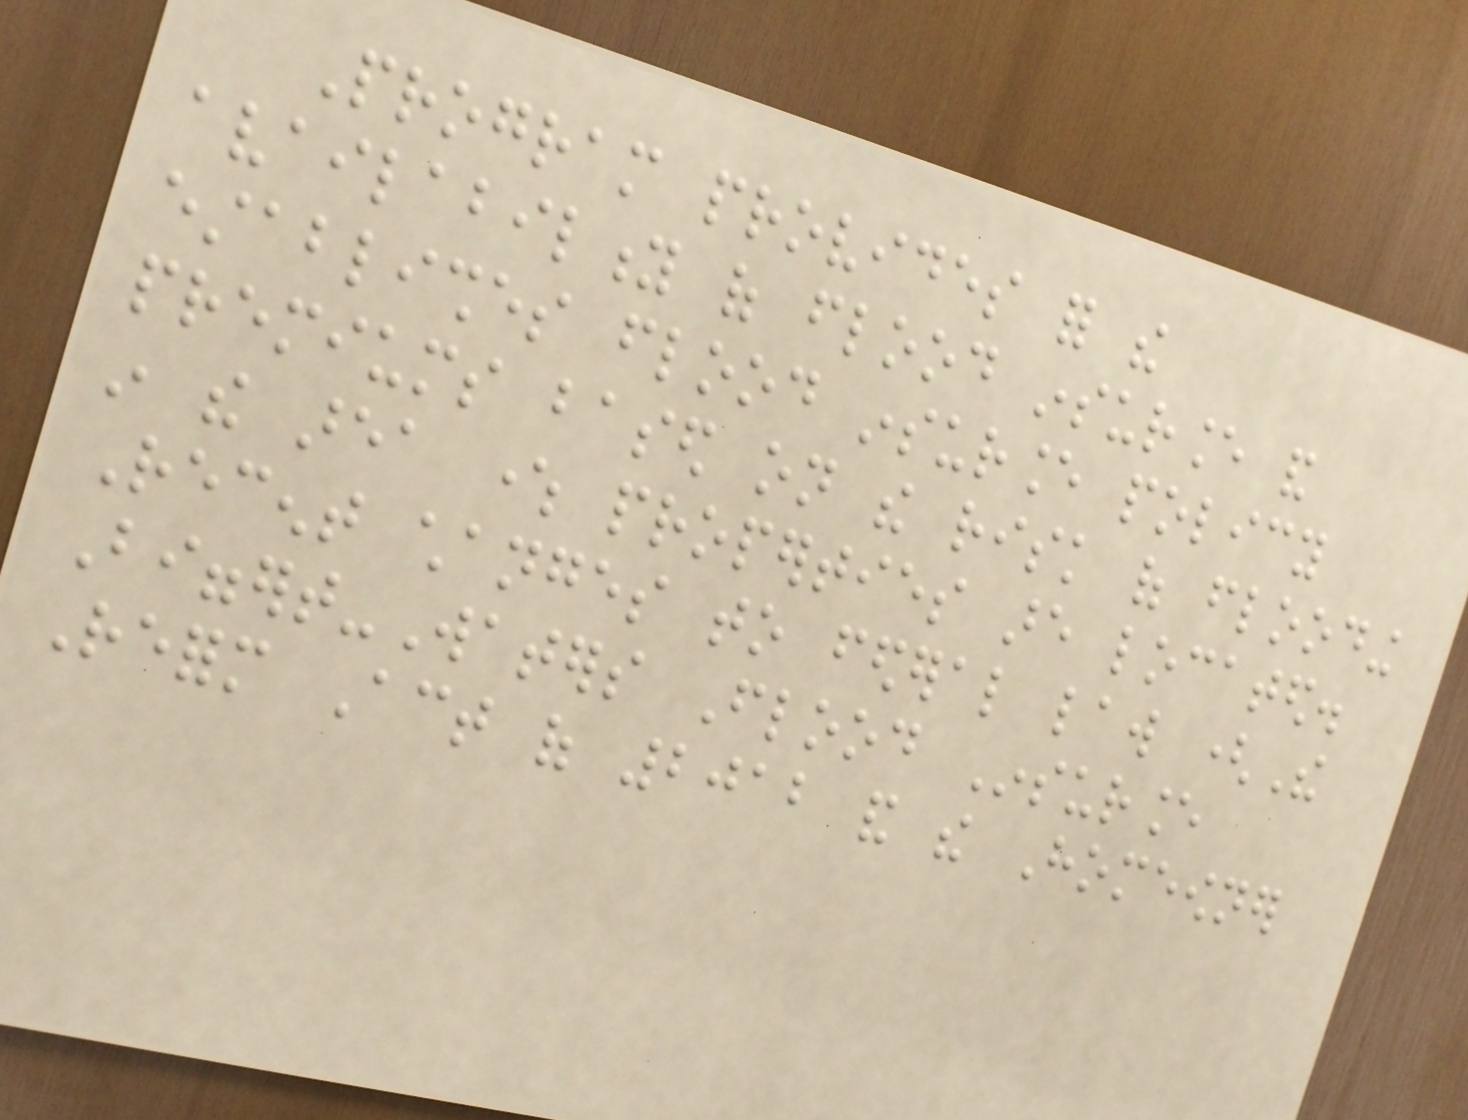Program provides for the
availability of flood insurance and
establishes flood insurance policy
premiums based on the risk of flooding
in the area where properties are located.
Recent changes to federal law (The
Biggert-Waters Flood Insurance
Reform Act of 2012 and the Homeowner
